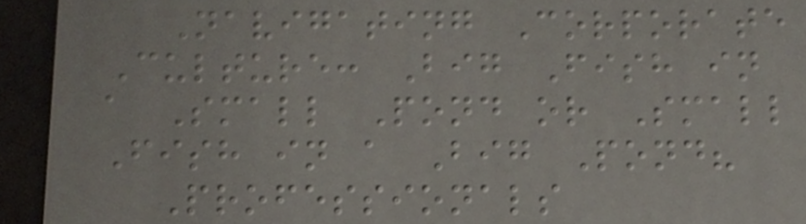Navigating Corporate
Culture: Big Fish in
a Small Pond or Small
Fish in a Big Pond?
Professionals
